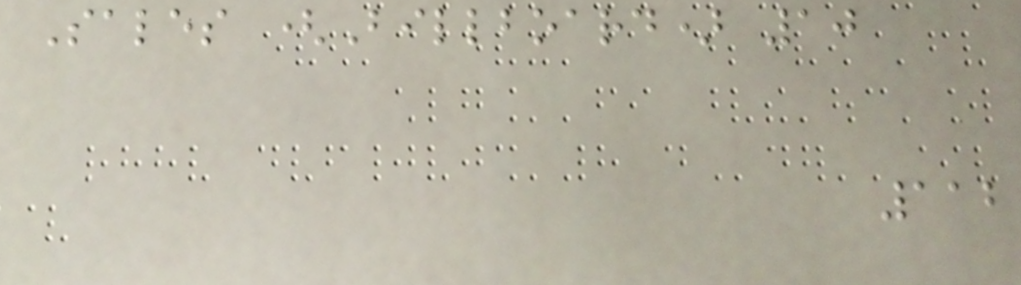Sales (Billboard) 10
112
